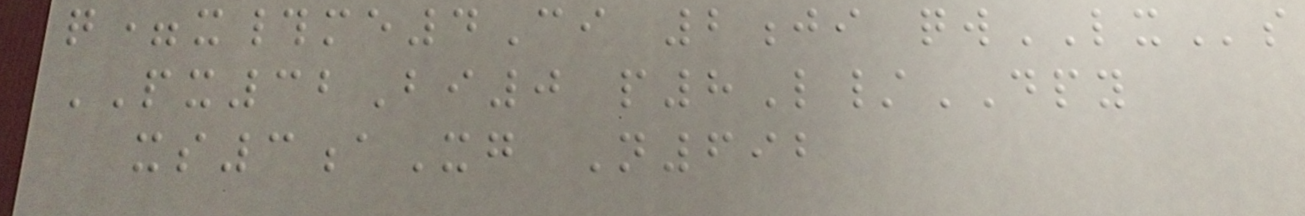q=x#me4Ci 2ji qwLXs
PX32Bi0 p8L/DPY
xs3aXg N692
